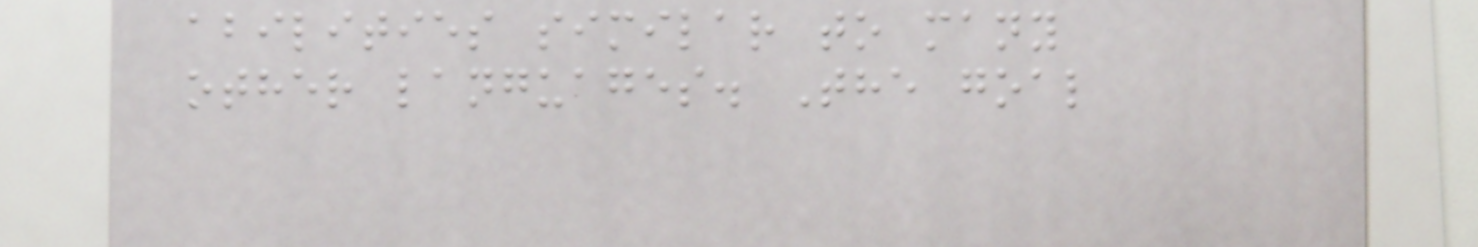abilities similar to many
other languages. The goal
